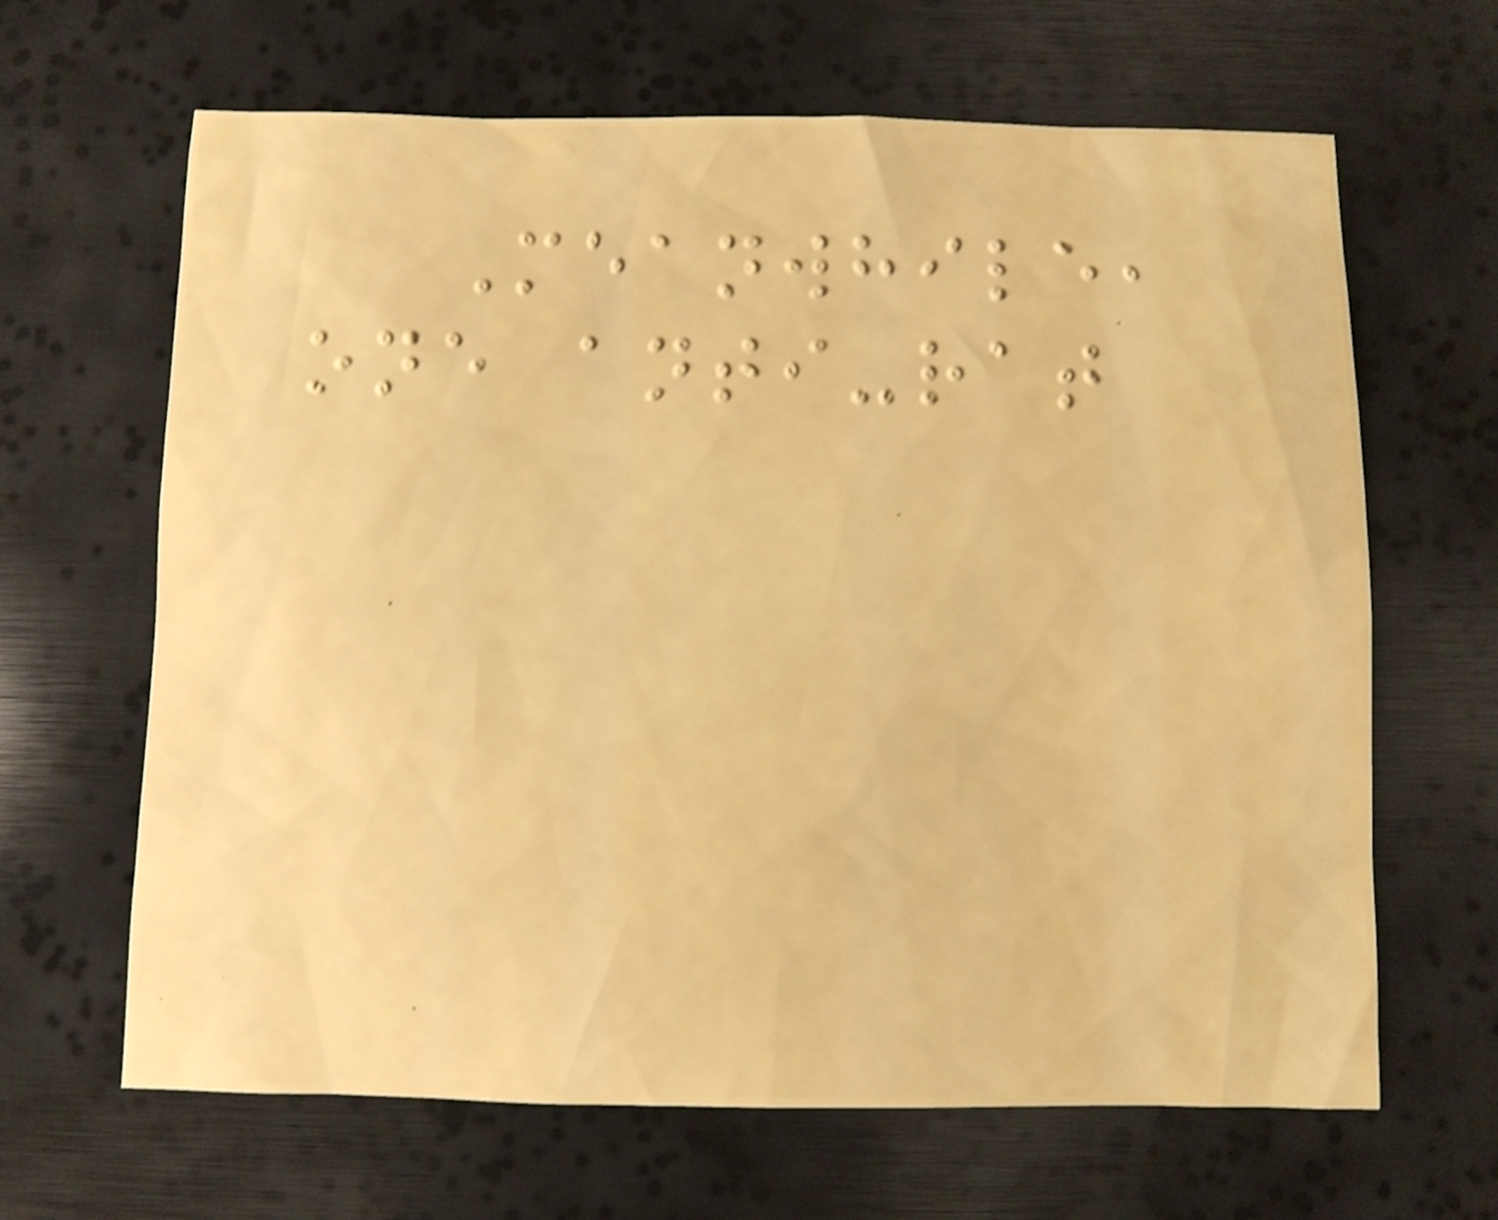Meanwhile,
one anti-rat
